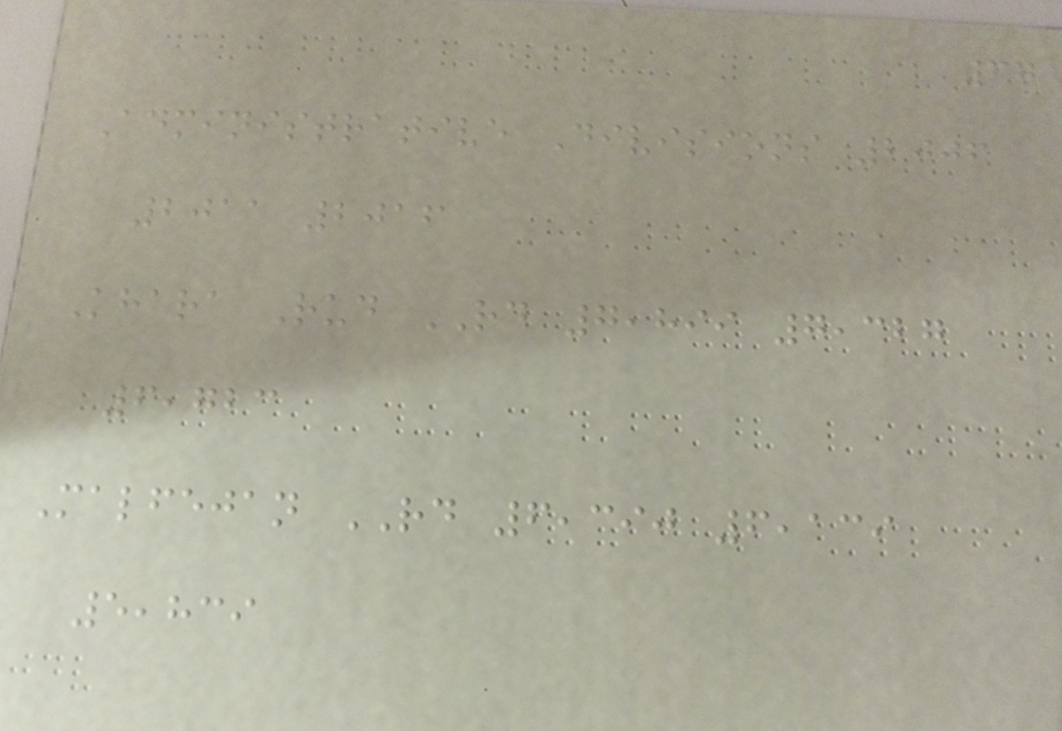67
Administrative Divisions 2006
2011 2016
Khara Rud RD 7,899 7,327
6,723
Malfejan RD 6,390 6,139
5,839
